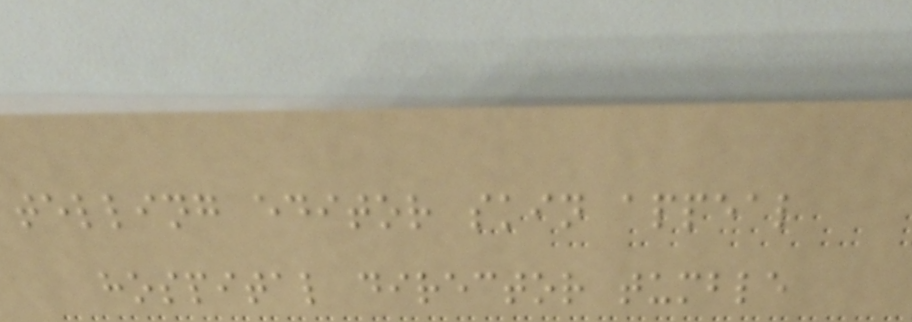telling editor skin appeal
hospital director tumble
